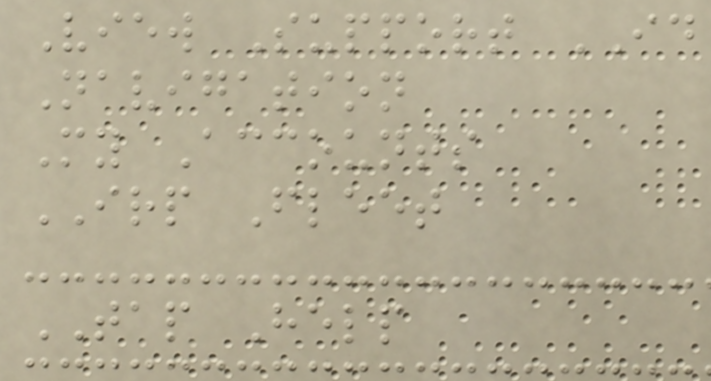View Support ID
Navigation
My Accounts
IRP Fleet
TAP Help
